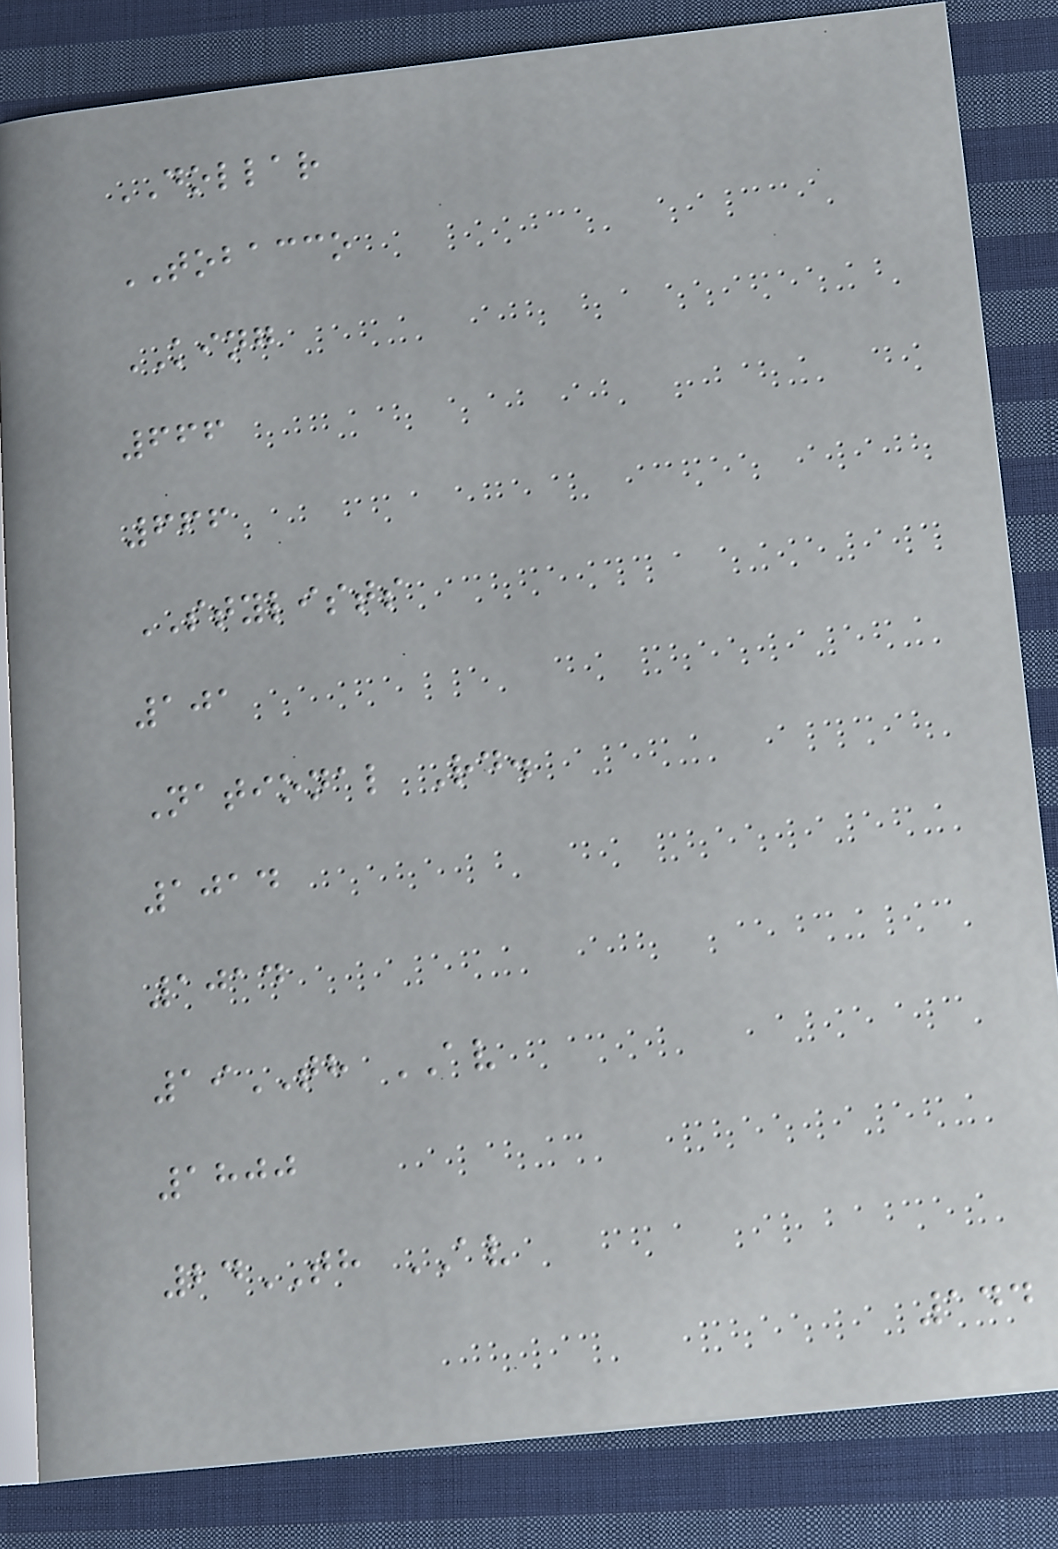DOLLAR
TOBACCO
KING
666
666
STYLISTS
101
National Rd.
1014
1014
19TH AV
1800
24TH AV
144
